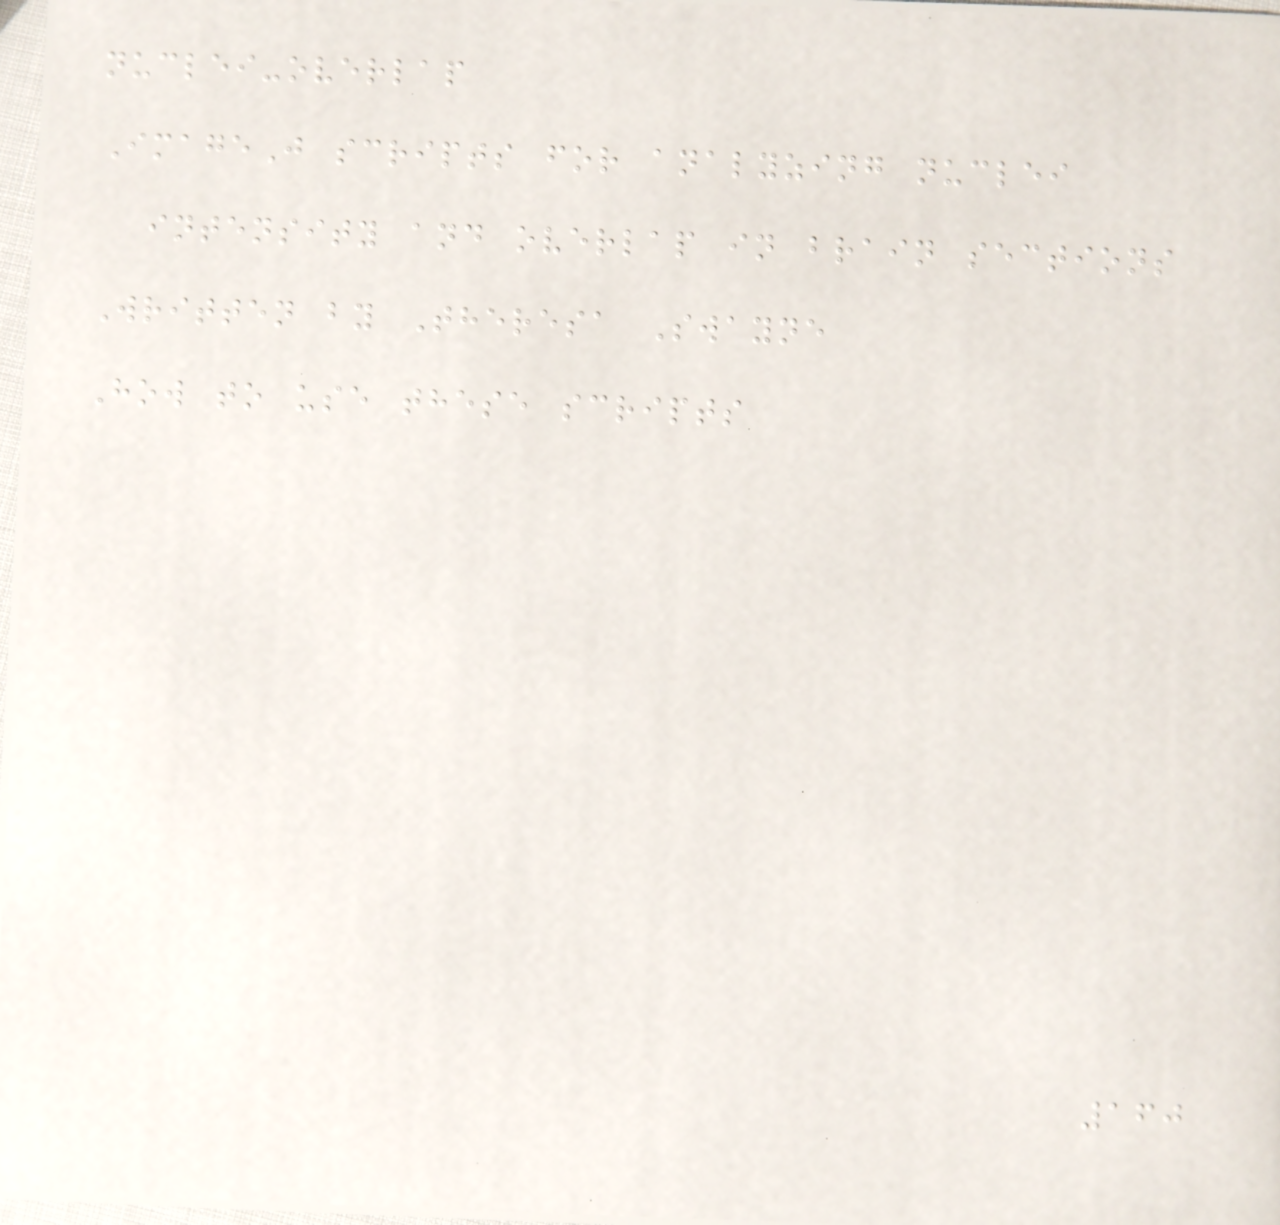nuclei-overlap
ImageJ scripts for analyzing nuclei
intensity and overlap in brain sections
Written by Theresa Swayne
How to use these scripts
160
